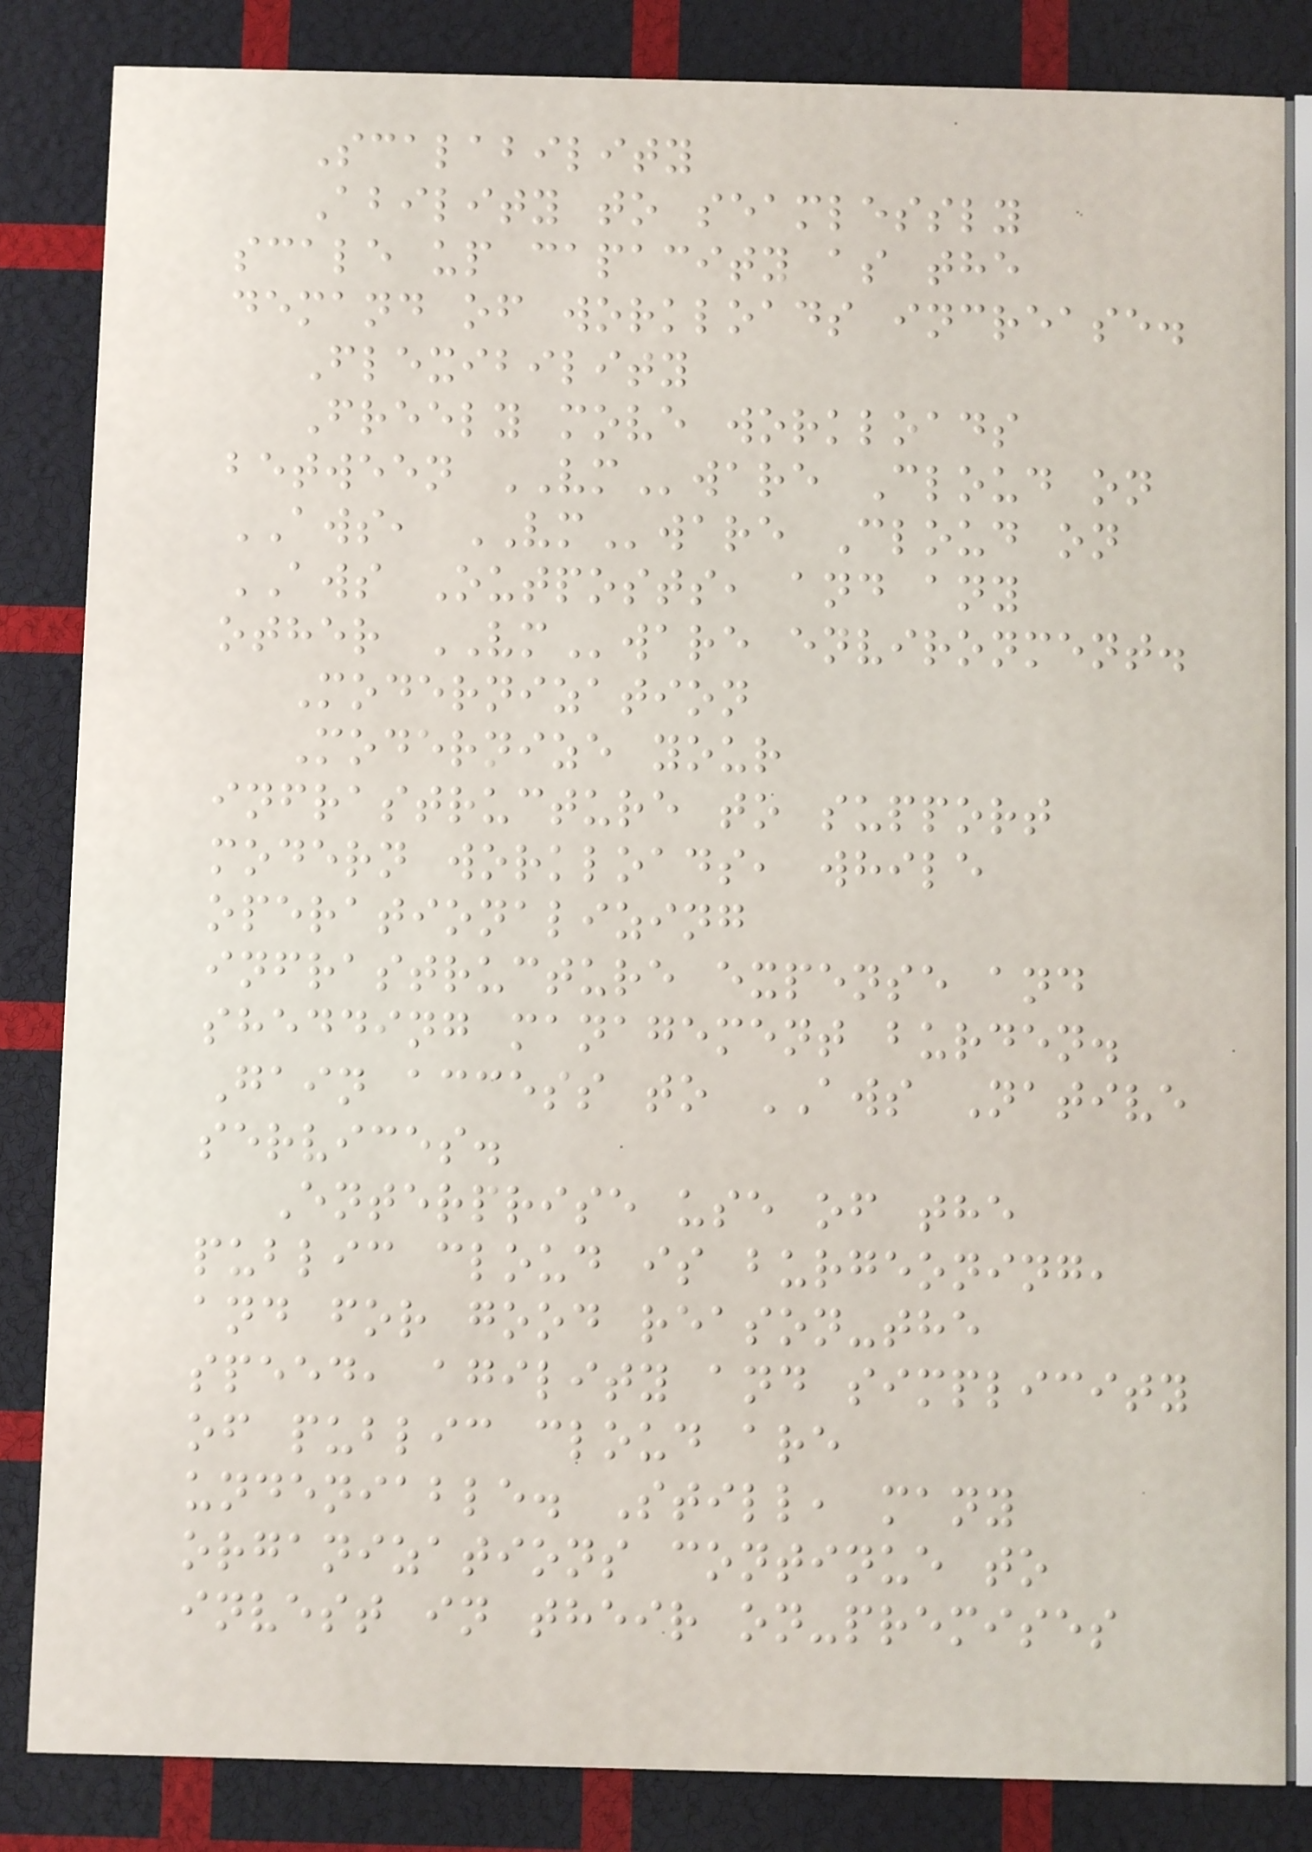Scalability
Ability to seamlessly
scale up capacity as the
demand of workloads increase.
Flexibility
Freely move workloads
between VMware Cloud on
AWS, VMware Cloud on
AWS Outposts, and any
other VMware environment.
Modernization
Modernize your
infrastructure to support
modern workloads, while
operationalizing
infrastructure expense and
shedding management burden.
Gain access to AWS Native
services.
Enterprise use of the
public cloud is burgeoning,
and for good reason-the
speed, agility and simplicity
of public cloud are
undeniable. Still, many
organizations continue to
invest in their on-premises
